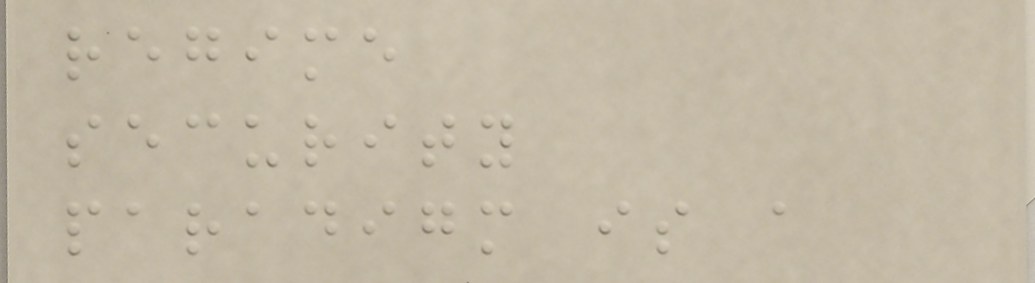regime
security
paradigm is a
